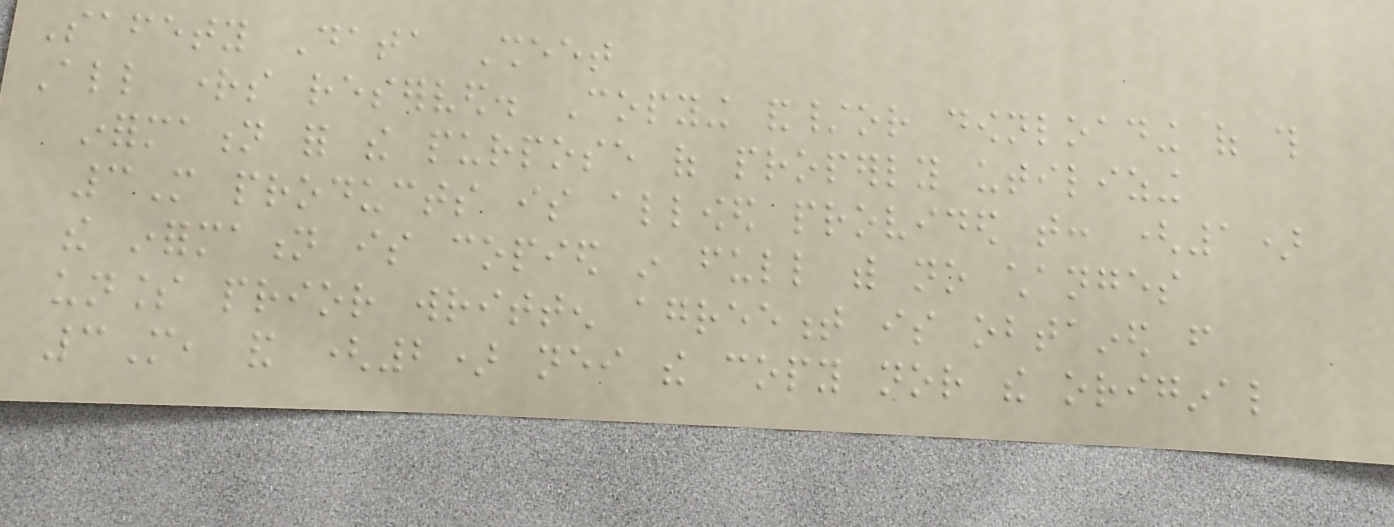Safety Data Sheet
All rights reserved. Copying and/or downloading of this
information for the purpose of properly utilizing
3M products is allowed provided that: (1)
the information is copied in full with no changes
unless prior written agreement is obtained from
3M, and (2) neither the copy nor the original
